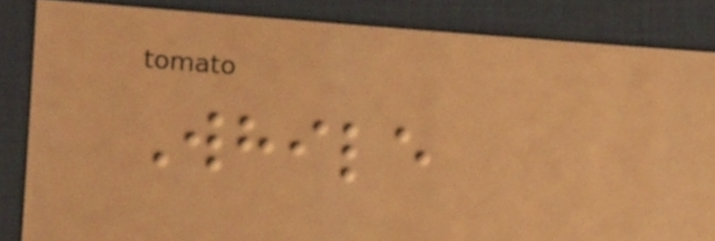While
